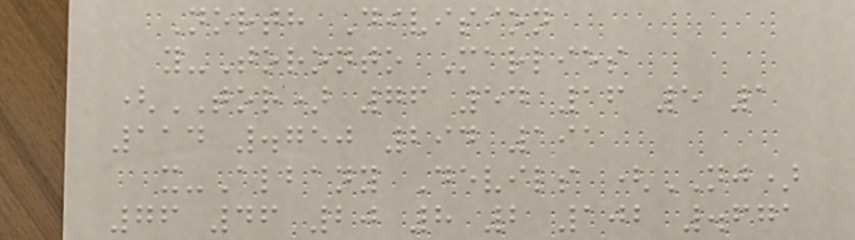North Division
y-Toronto Marlies
(TOR) 76 54 16 5 1
114 .750 294 191
x-Albany Devils (NJ)
76 46 20 8 2 102 .671
